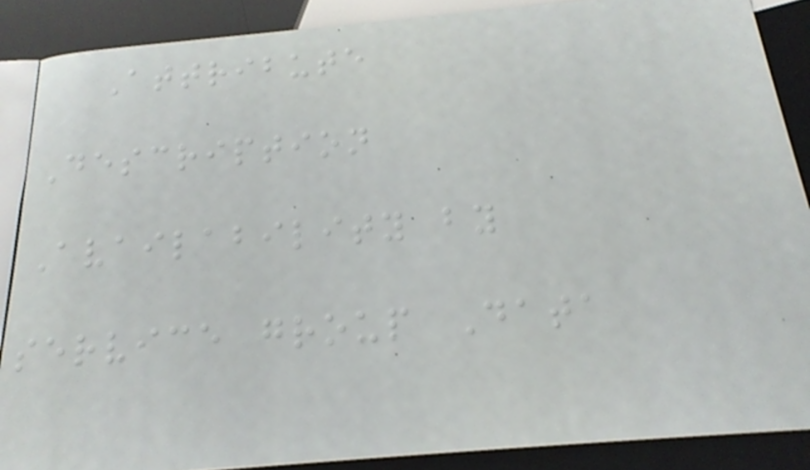Attribute
Description
Availability by
service group Data
